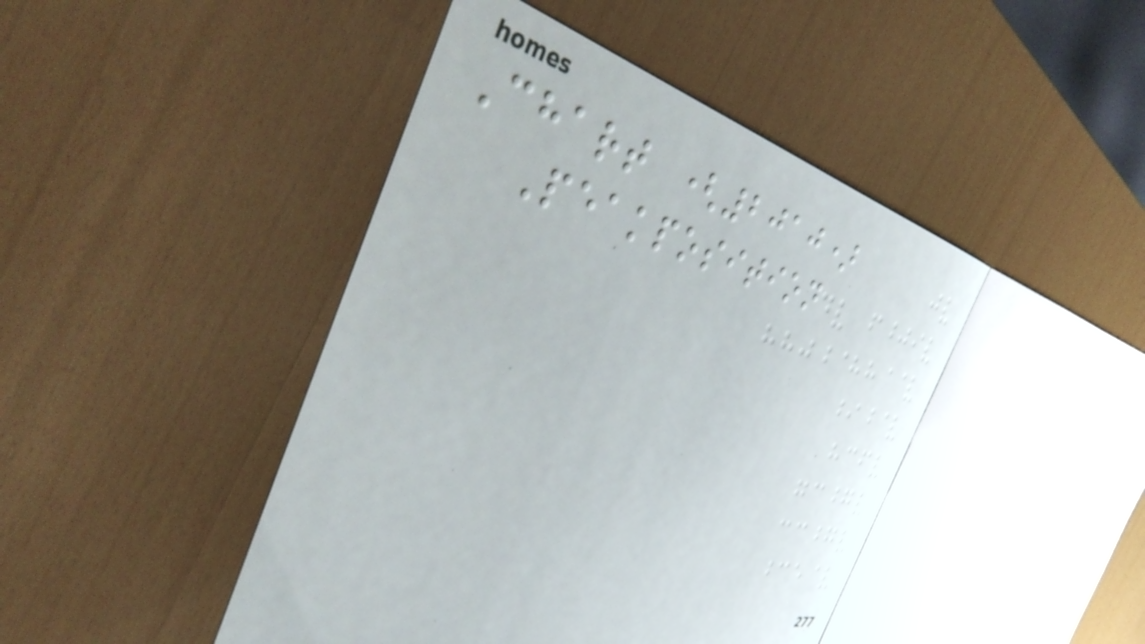Chart (2010)
Peakposition
